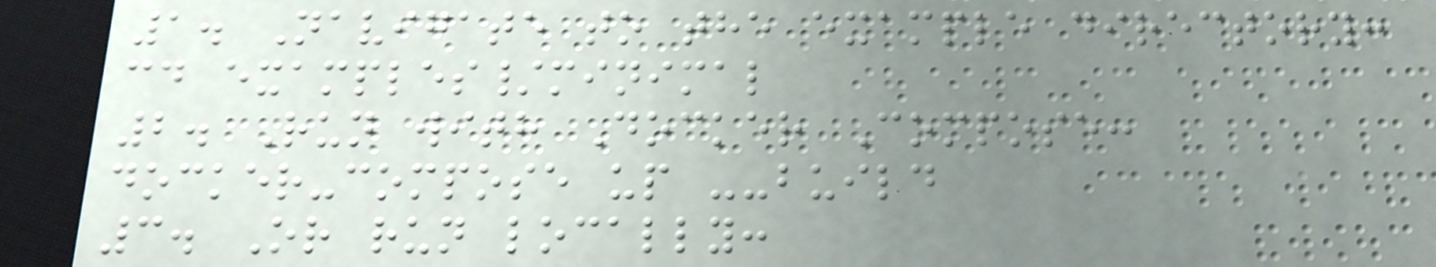1. Navigate to the example directory:
cd examples/minimal
2. Run with Docker Compose:
docker-compose up --build
3. Or run locally:
